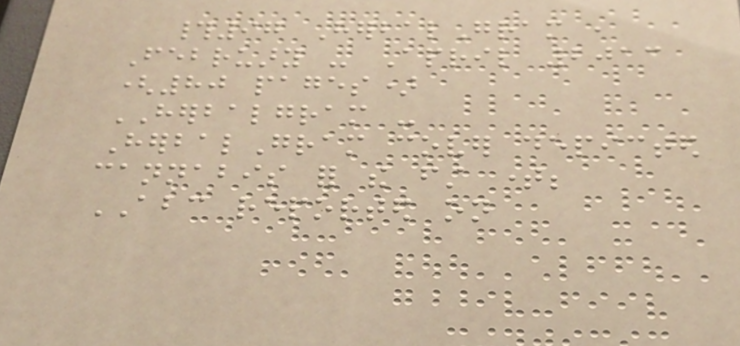#97 HerbalGram ,
February - April 2013
(80 pages)
HERBALGRAM -
HerbalGram cover depicted
cannabis for the first time;
ABC reported on
